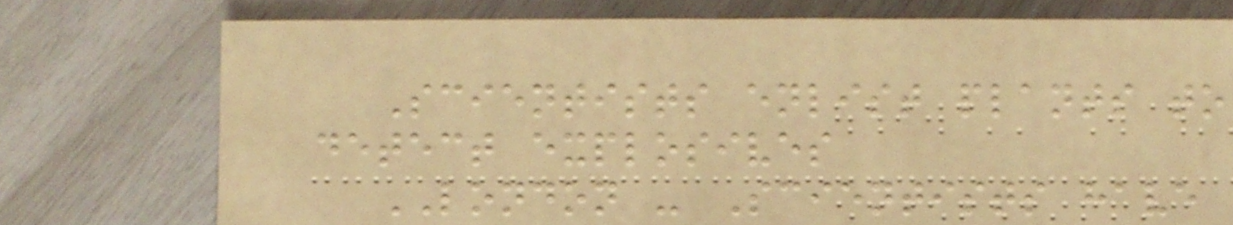Scientists enlist plants to
detect explosives
LONDON - Scientists have
